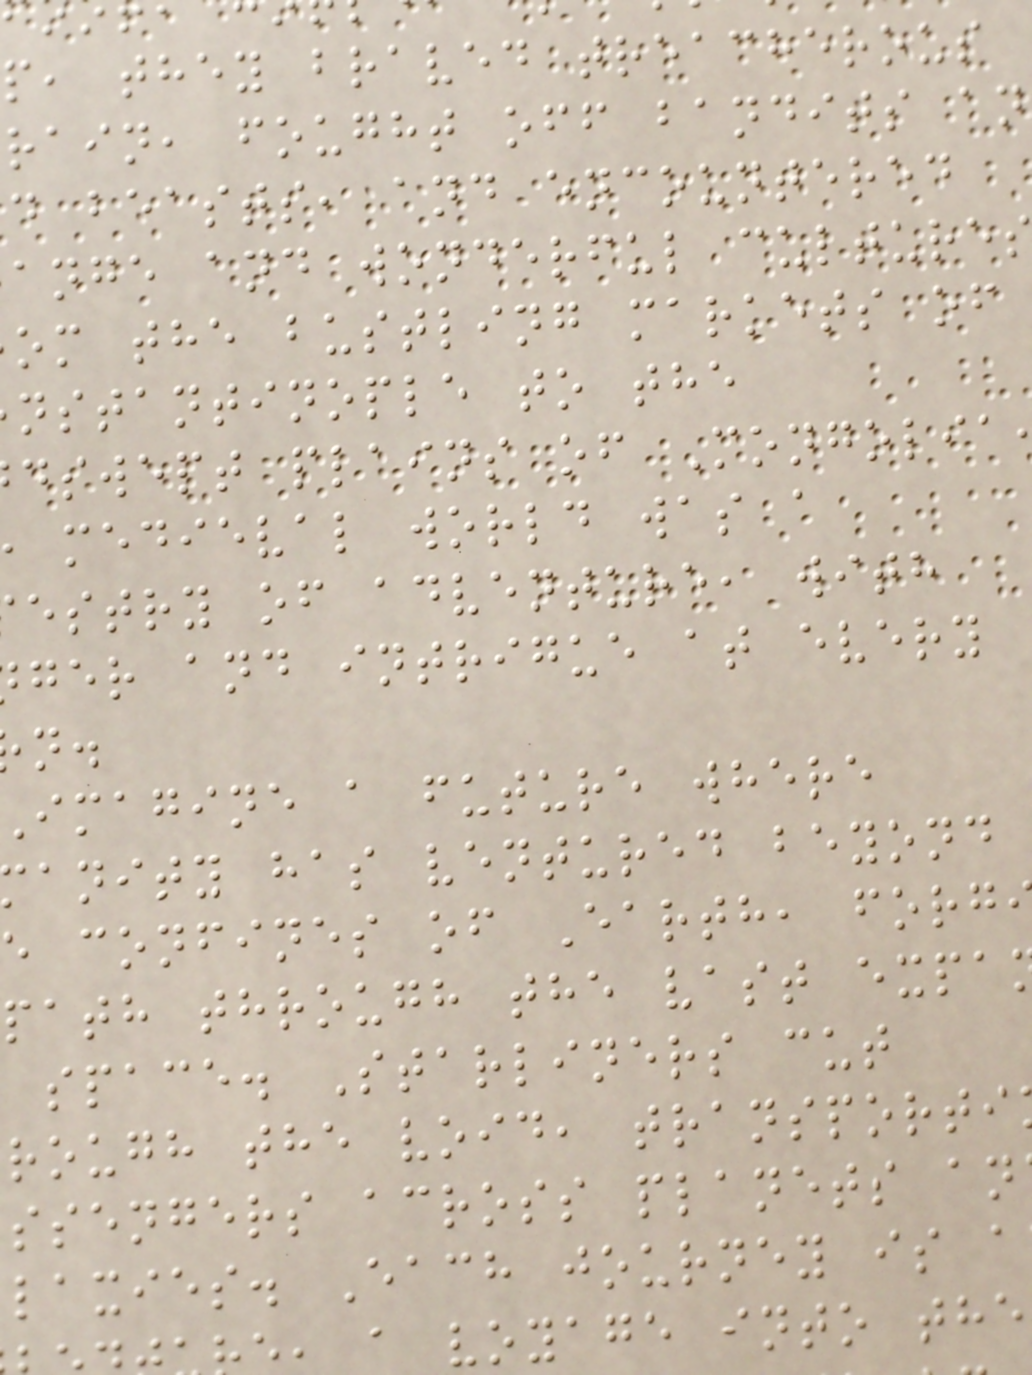p, they braved treacherous
rain, fought off bandits an
d beasts, and encountered
ange and wonderful cultures
om the bustling markets of
nstantinople to the
dswept plains of Mongolia
medieval world was a
estry of adventure, with
ger and intrigue at every
imagine a future where
anity has ventured beyond
e confines of Earth, forg
path through the vast expa
space. Starliners cut
rough the void, transporti
ssengers across planets an
laxies. Each journey is a
a voyage into the
